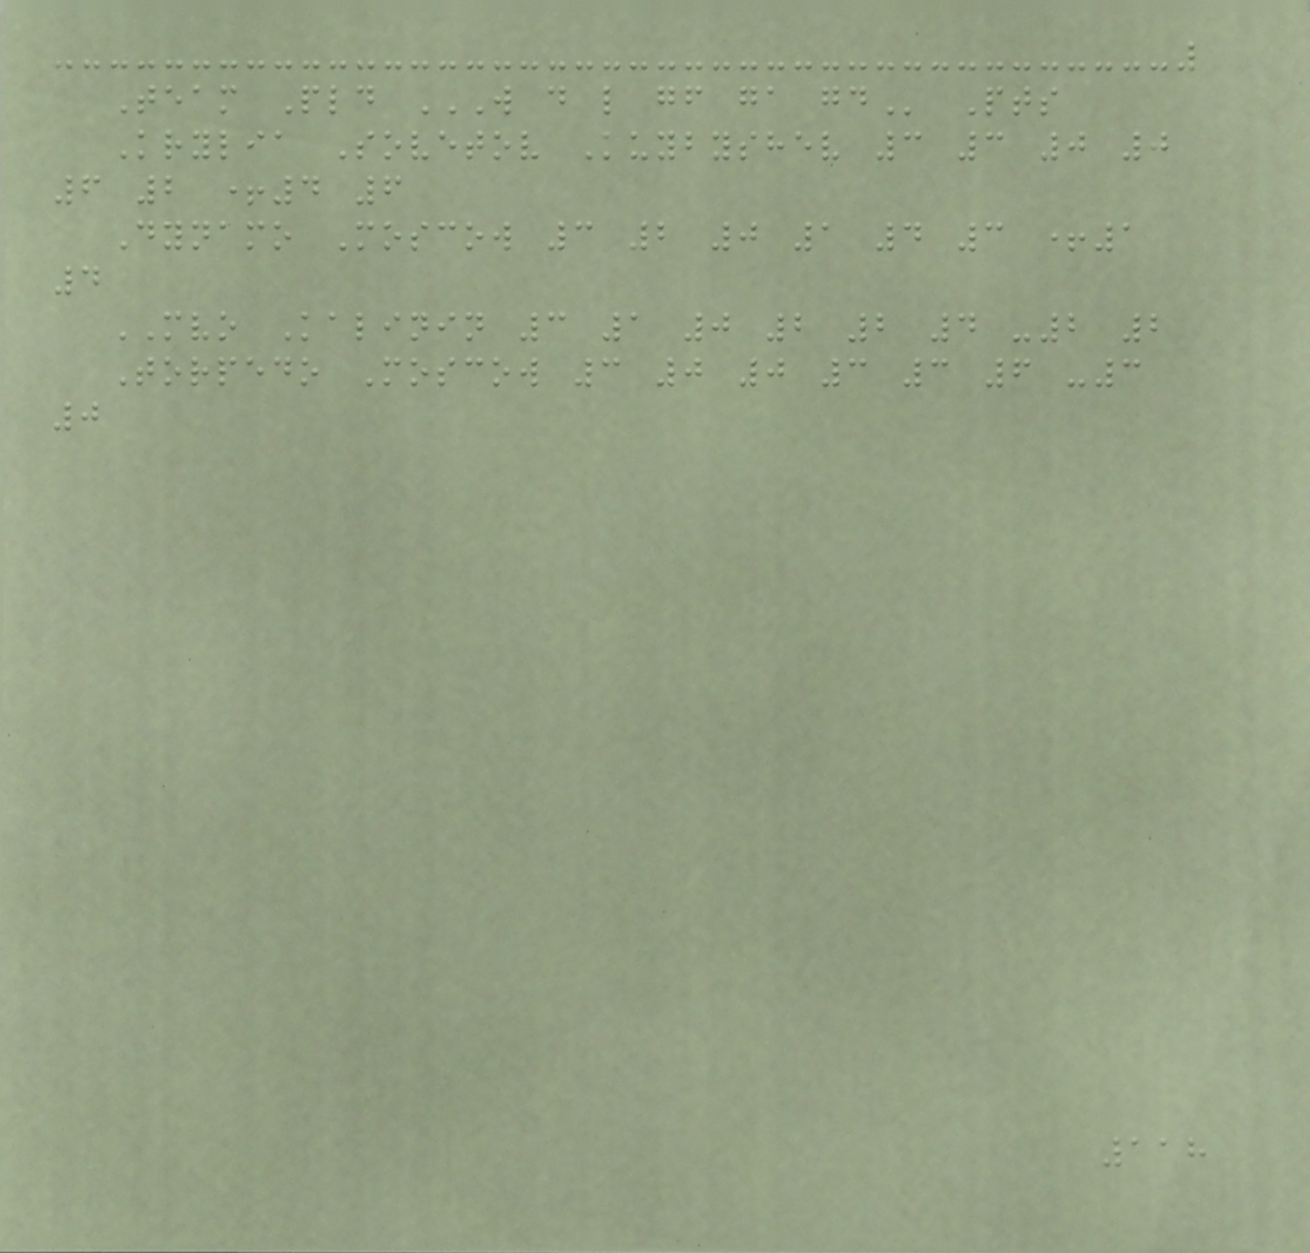Team Pld W D L GF GA GD Pts
Krylia Sovetov Kuybyshev 3 3 0 0
6 2 +4 6
Dynamo Moscow 3 2 0 1 4 3 +1
4
MVO Kalinin 3 1 0 2 2 4 -2 2
Torpedo Moscow 3 0 0 3 3 6 -3
0
118
